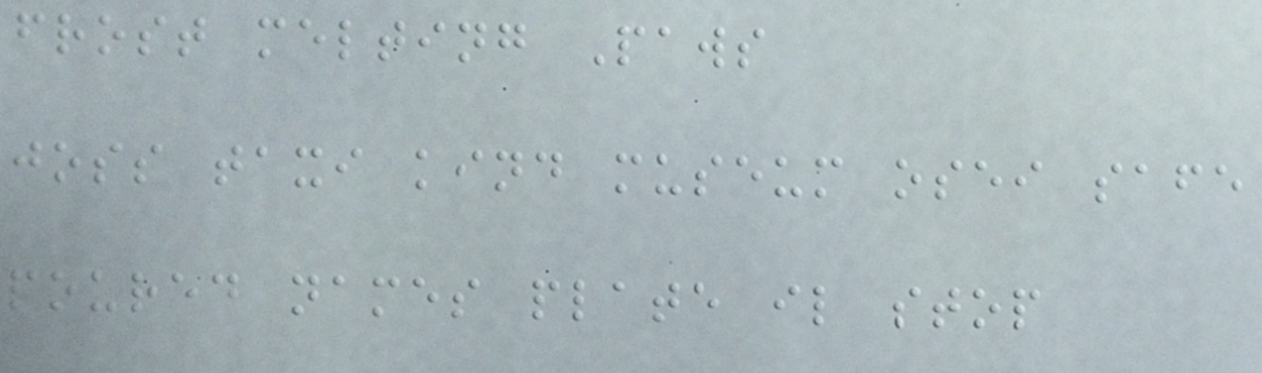frost melting Paws
joss taxi kind museum osei safe
poured names plate il stop
